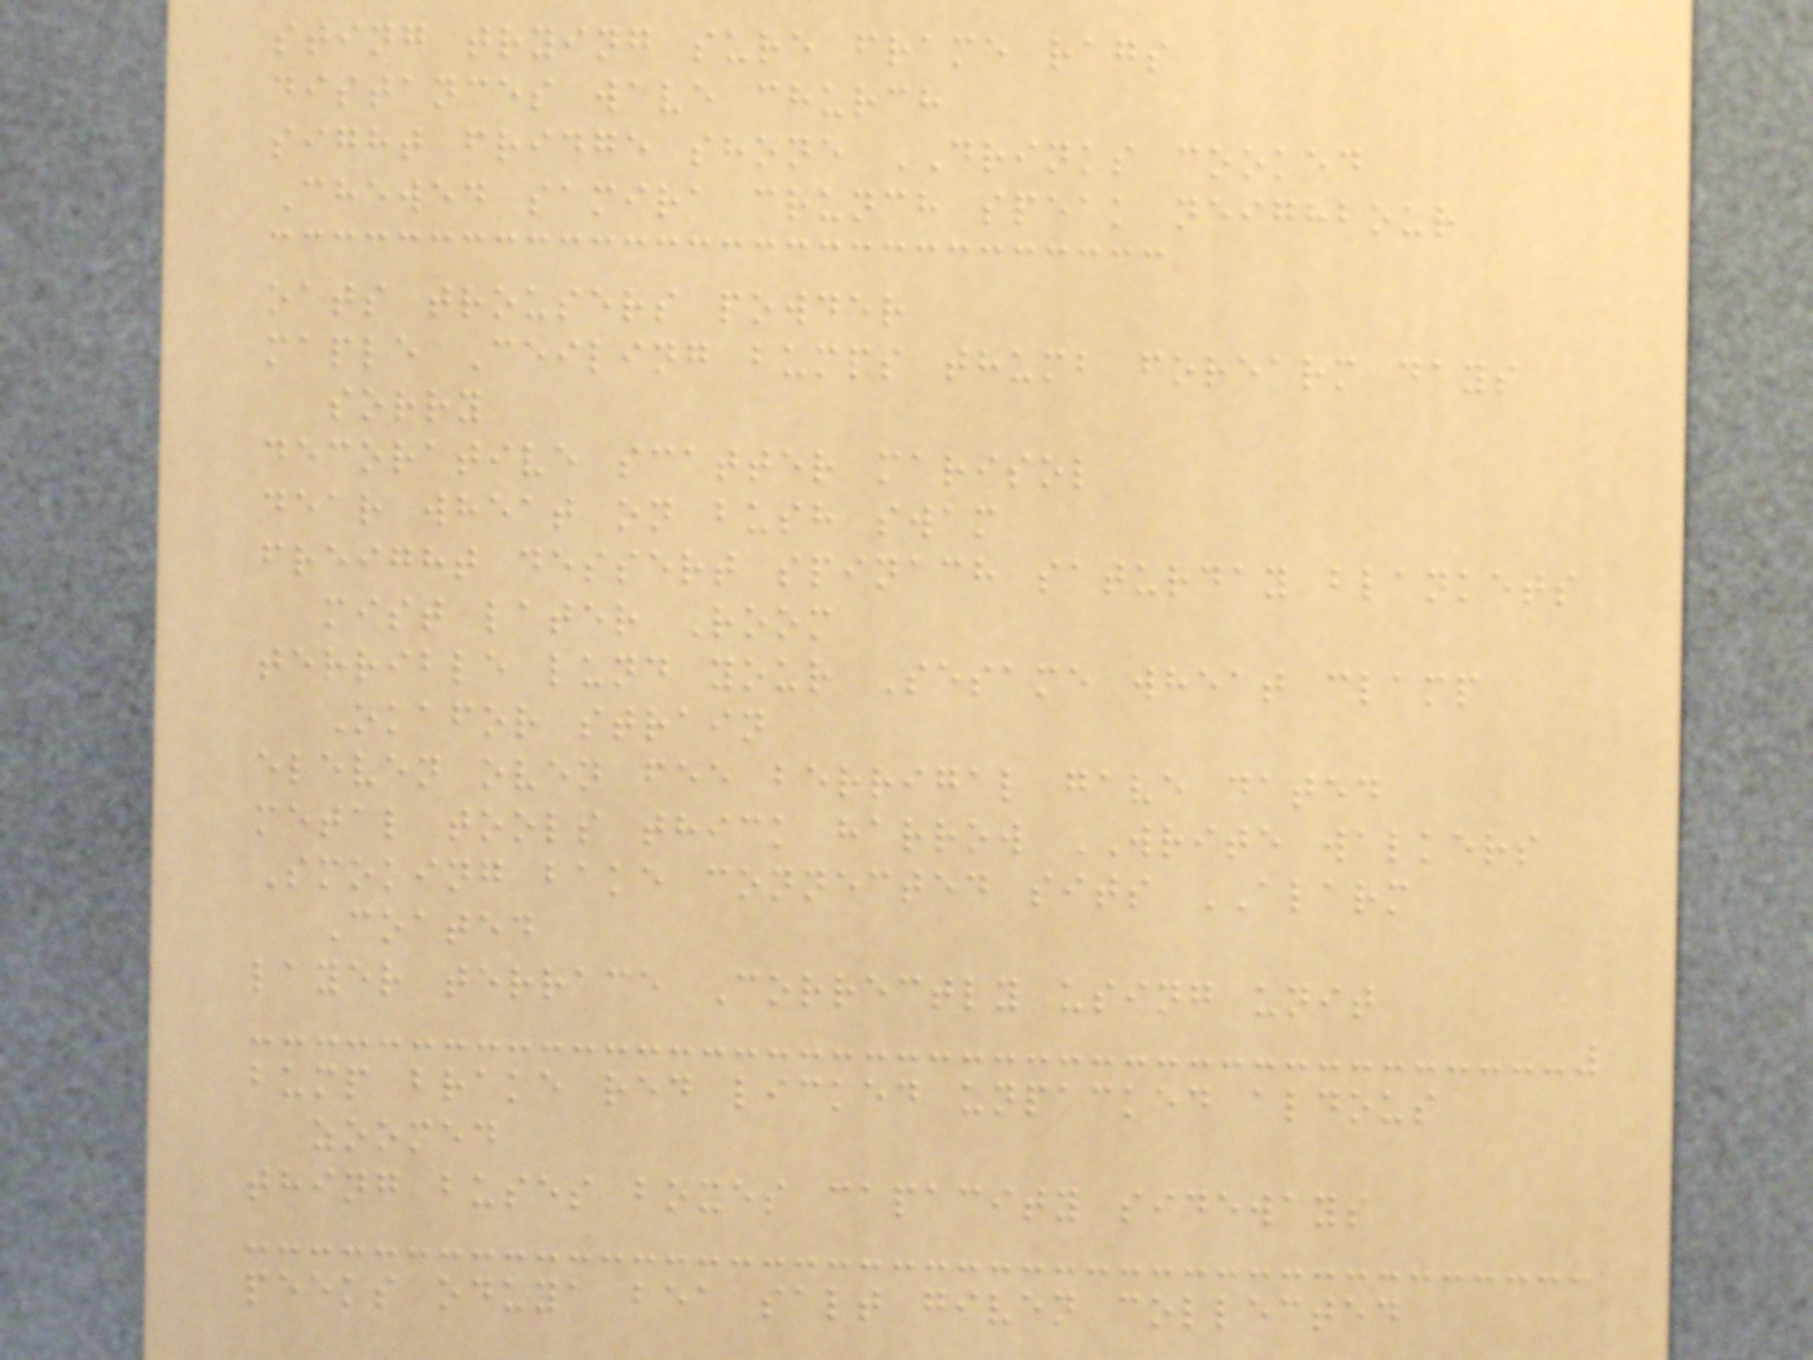sting trying sure frame rags
distances wave church
sight fridge shone DRINKS cooked
Chewed samira crunch speak neighbour
oats trousers powder
maple Ceiling bumps thumb forearm days
sorry
decorative scatter marisol
dear wheat on bush swam
freight dessert spinach saturday blankets
mist later Room
terrible lund your Sesame wheat clamp
Okafor strain
eleven oven fee berrigal gave dated
metal tools thick harrow WRITE walkers
Smoking bake connected sits ALARM
Coated
layer terrace Correctly using unit
bump brake red licked unpacked aldous
zoomed
thing buses boxes capacity sideways
peeks oduya bea salt given collected
